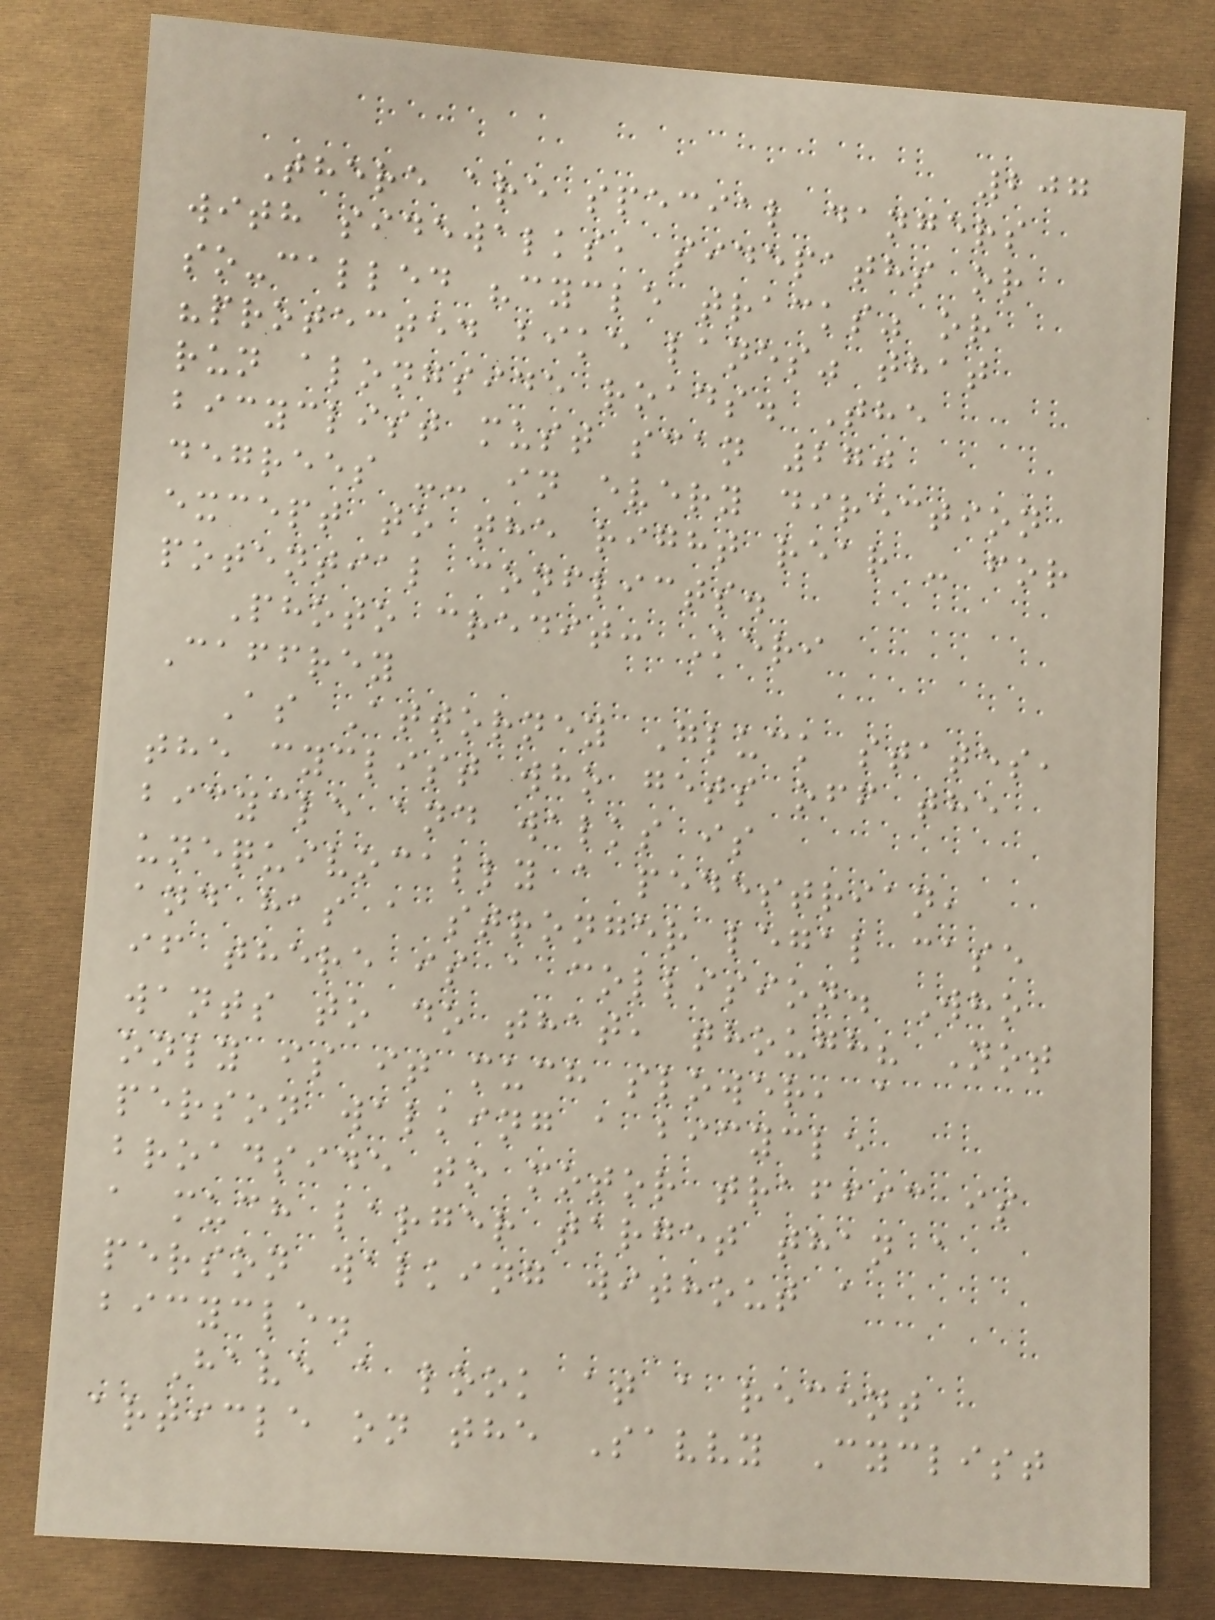207
There are special dangers
with sidewalks, sidepaths or
so-called "cycle tracks" or
"protected bike lanes" that
run alongside roads. The
bicyclist must scan 270
degrees -- in every direction
except to the right rear - for
potential conflicts.
Photo credit: Keri
Caffrey
As Attorney Gluck states,
the cyclist who gets off the
bicycle and walks is
unequivocally a pedestrian,
and has a stronger legal case
if there is a collision. Who
wants to do that, though? Not
only is it much slower, a
person walking a bicycle
broadside to motor traffic is
a much larger target than a
person walking without a
bicycle.
Have a look at a recent
article on the Savvy Cyclist
